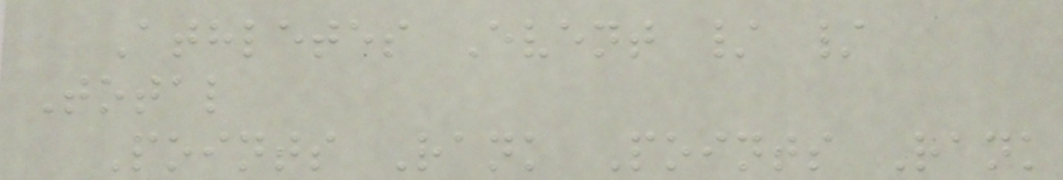Athletes Event / /
Total
Points Rank Points Rank
